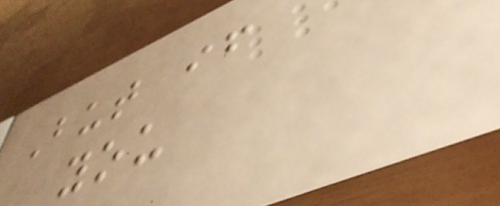But if
you
